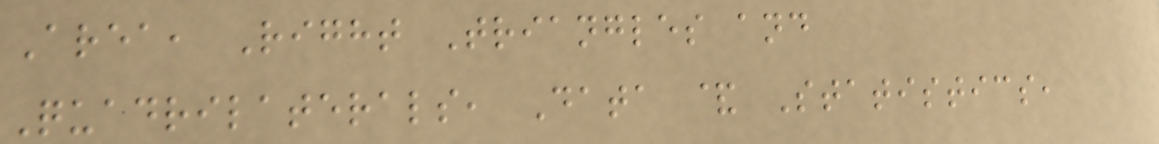Area, Right Triangles and
Quadrilaterals, Data & Statistics,
